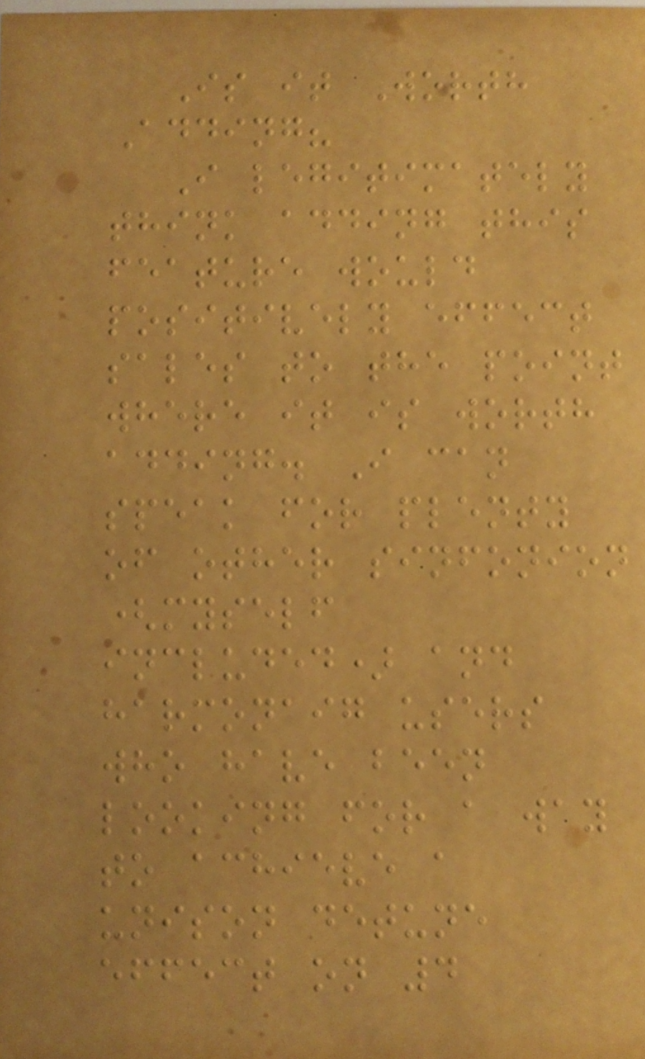Is it Worth
Adding?
I legitimately
think adding this
feature would
positively effect
sales to the point
where it is worth
adding. I can
speak for plenty
of other sinfonion
(myself
included) and
harmonaig users
who have been
looking for a way
to achieve a
unison detune
effect on 4
